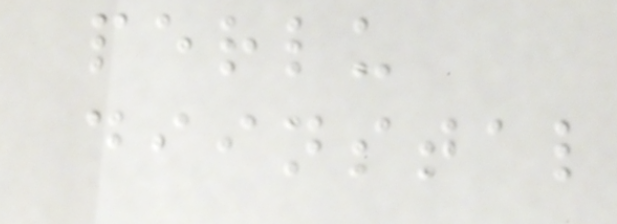perlu
diinstal
